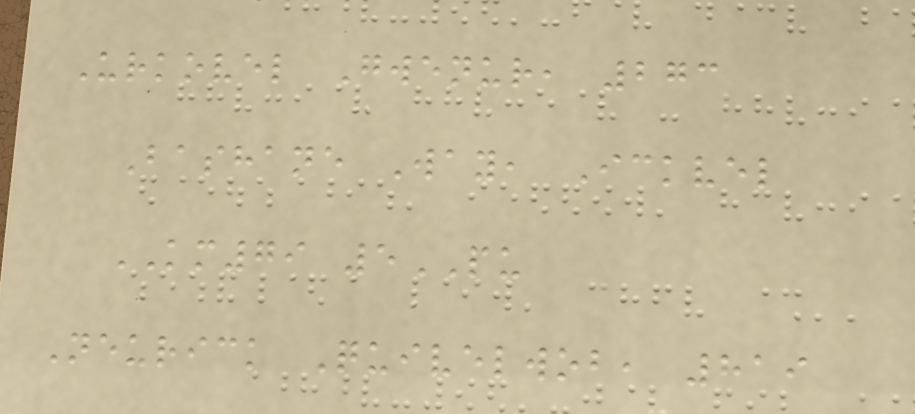Urkovel Gwenur, 273
Bashane Way, Ickvel
KM79 5PU
Neurick Quivelwob, 819
